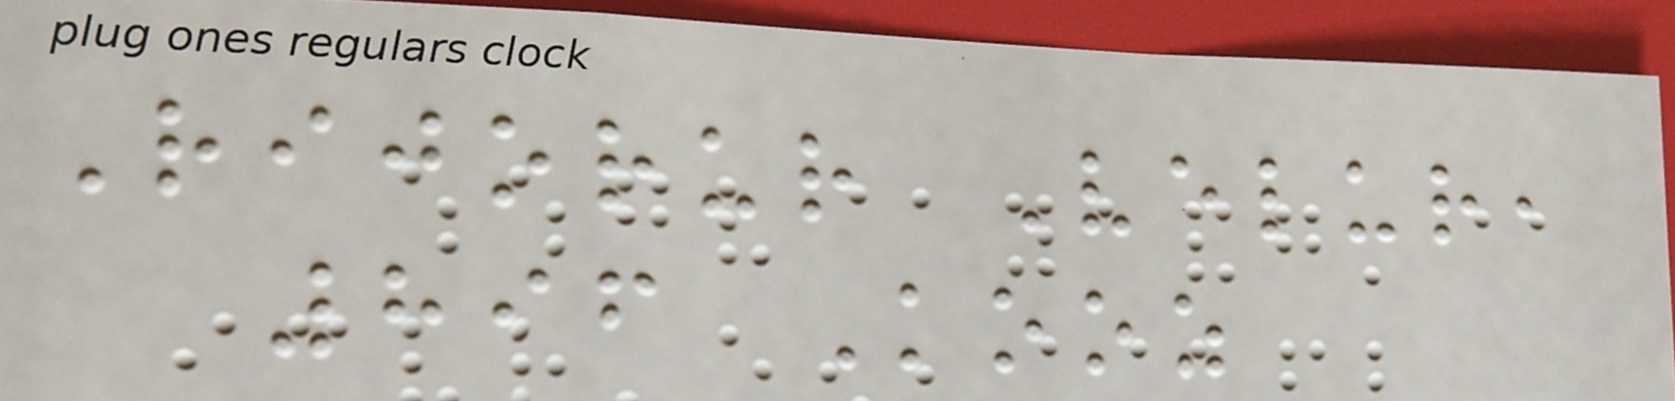Rijorur Velur,
896 Kooz
